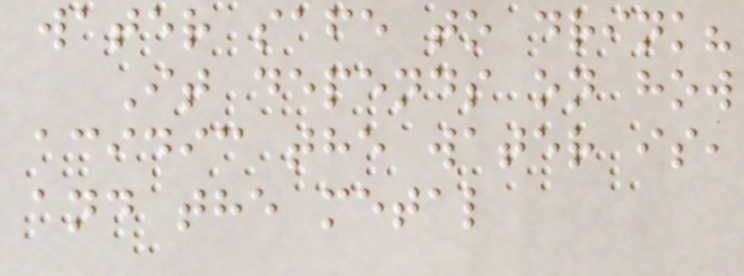water safe to drink?
It depends on how
acidic the water is,
and the metal
